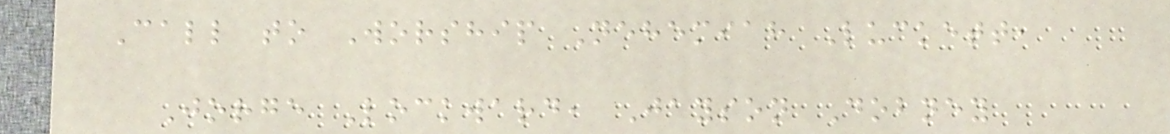Call to Worship Nehemiah Luckett,
Jorge Lockward, Jayson Dobney
